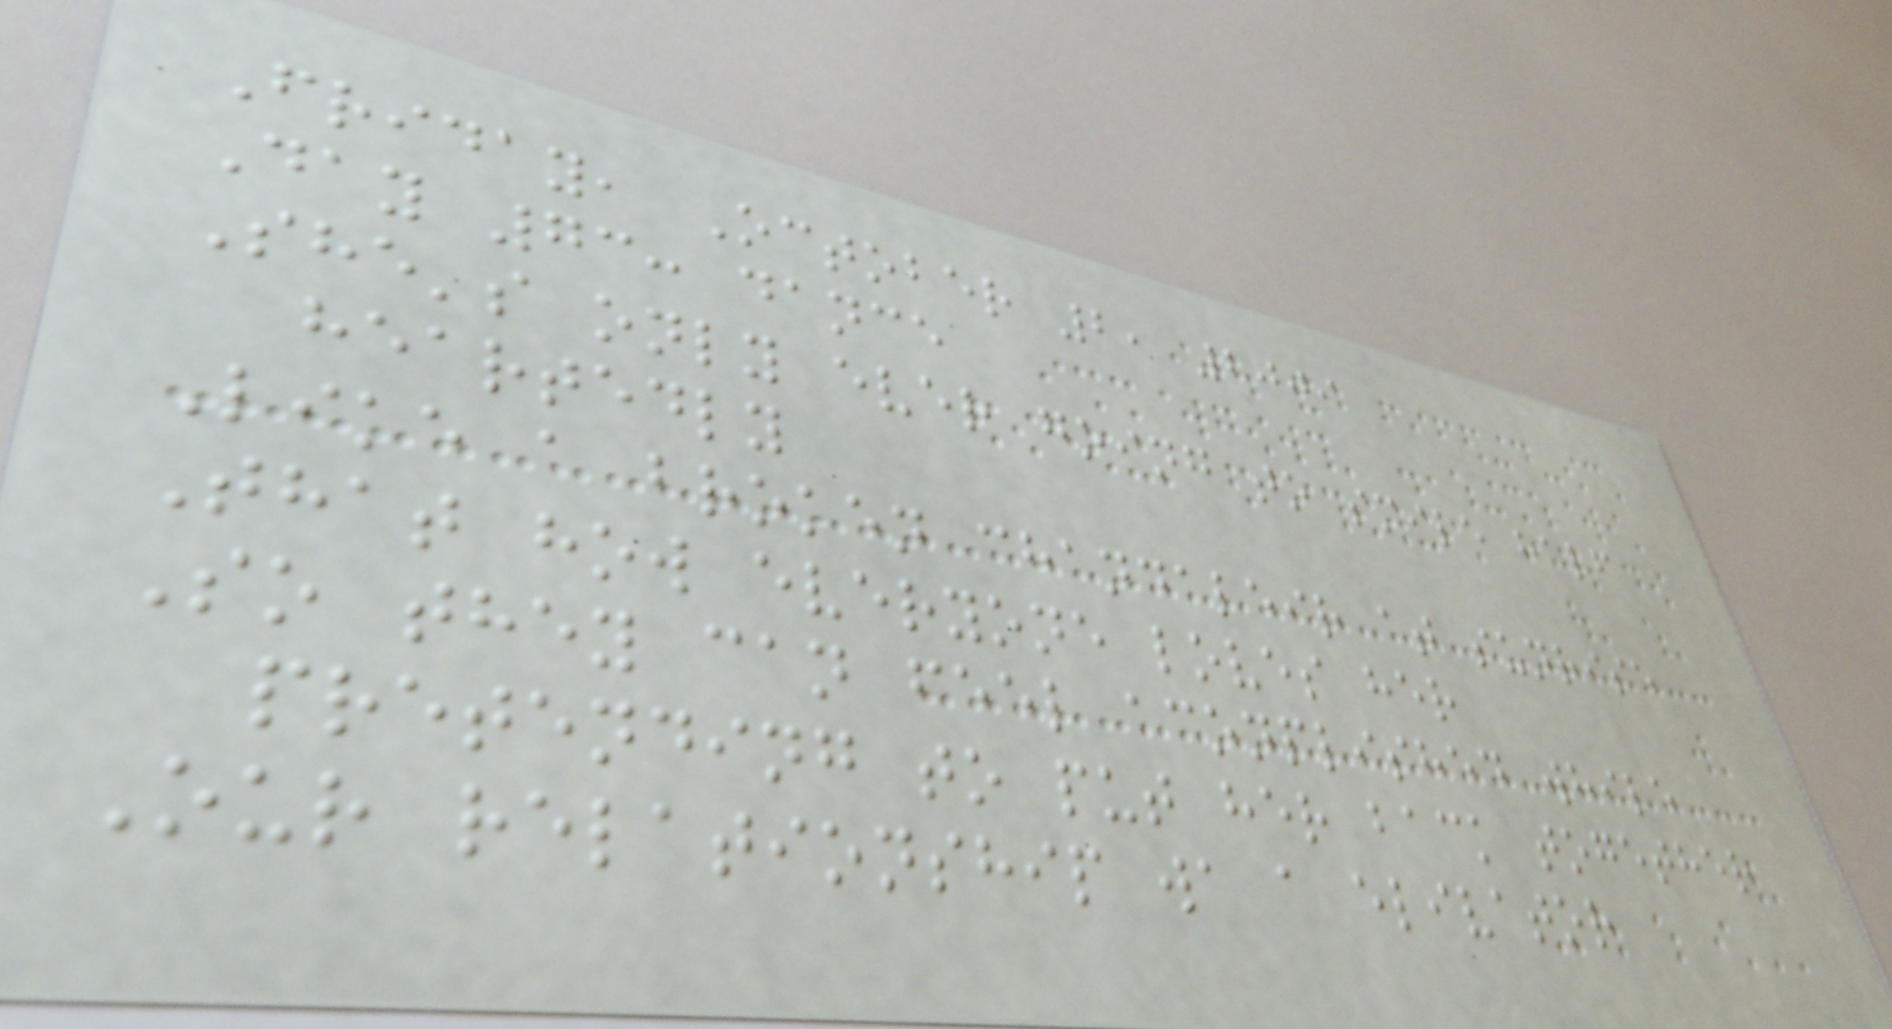Friday, October 2, 2009
Day 73: dance
She's only ever going to smile half
heartedly
Like a broken chandaleir at sunrise
That how everyone loves her
So they can feel aconplished while
pretending to put her back together
Our relationship wa a elivator
